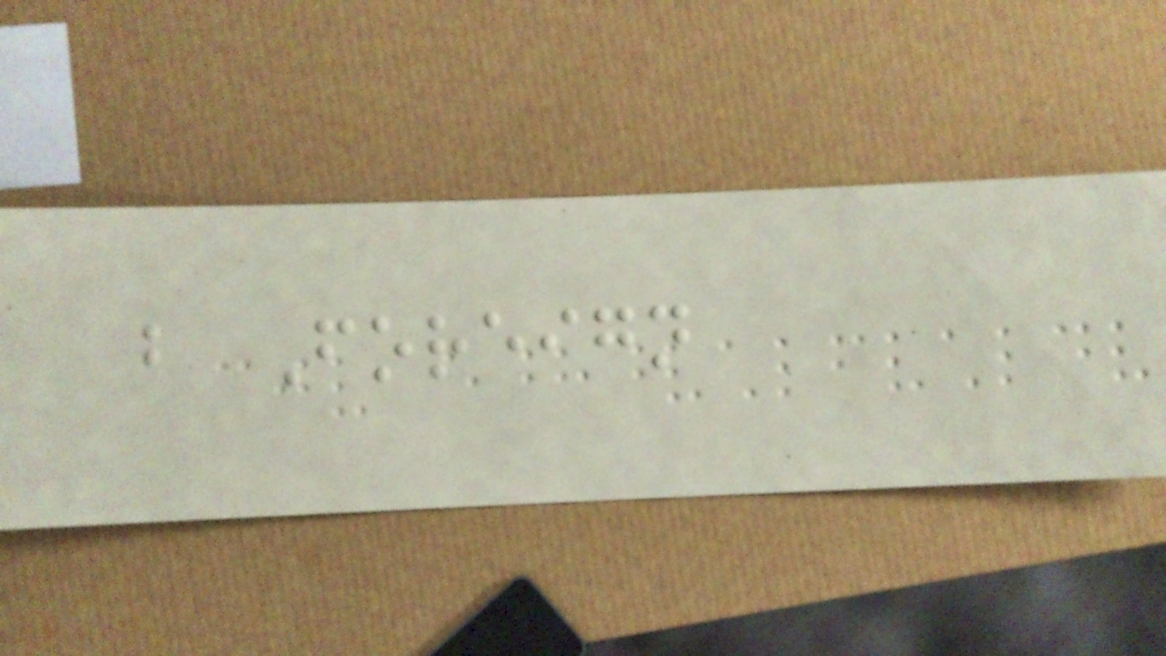b Foreign
